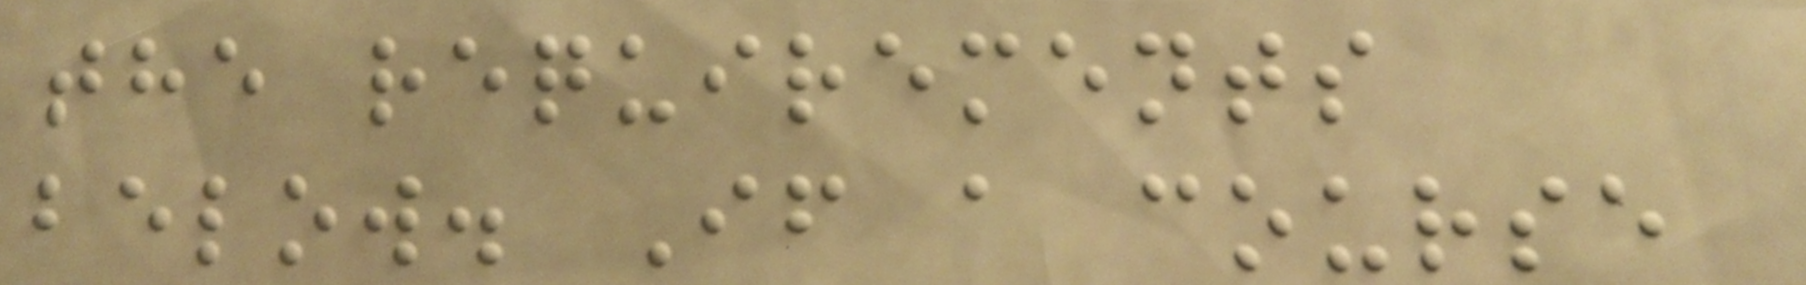the requirements
below. If a course
